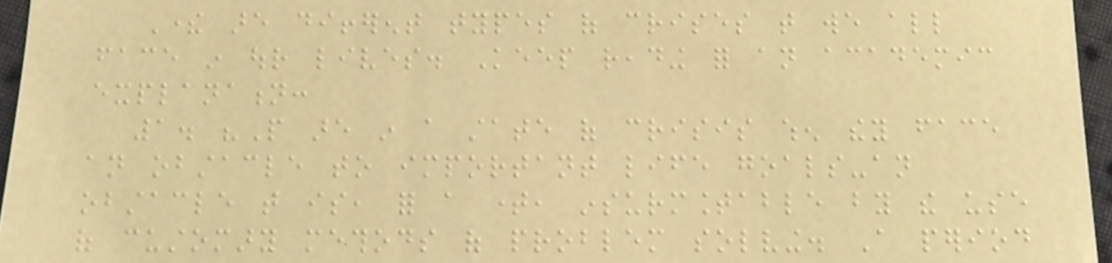There are different types of crises that we all
face in our lives. Keep reading for an academic
explanation:
1. "People are in a state of crisis when they face
an obstacle to important life goals-an
obstacle that is, for a time, insurmountable by the use
of customary methods of problem solving. A period
